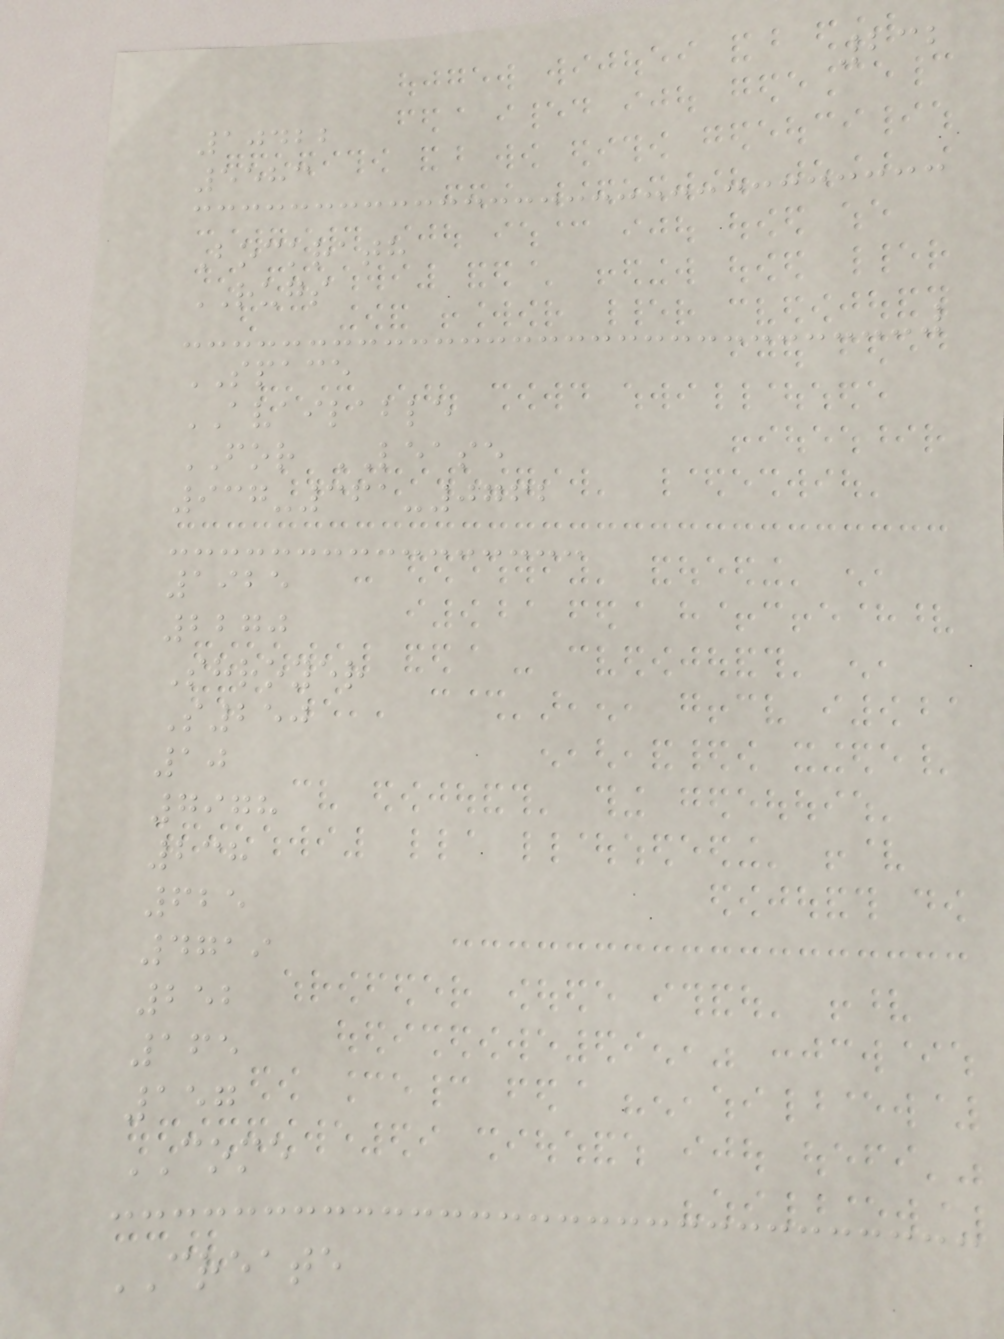232
10422
5583
Bockrath
RUGS
SPACE
AVAILABLE
FOR LEASE
937-361-0762
1925
2270
Shroyer
S250
10
7978
238
625
4719
252
165
157
COME
CREATE
